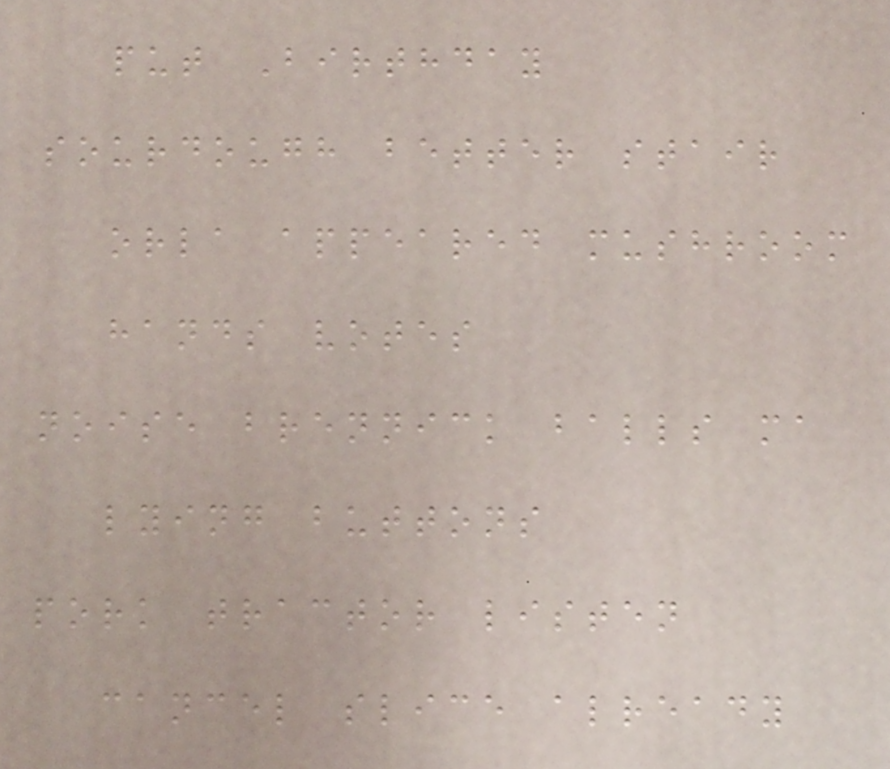put Birthday
sourdough better stair
orla appeared mushroom
hands votes
noise brennick balls ma
lying buttons
pork tractor listen
cancel slice already
